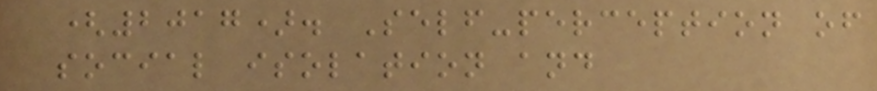(2017). Self-perception of
social isolation and
